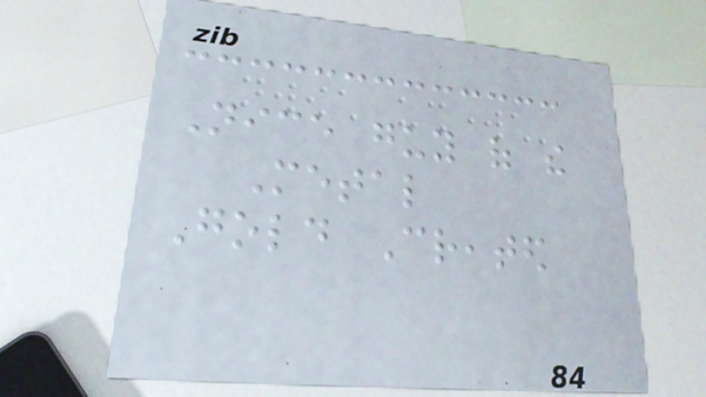Nice guy of the
Metal
Gold Created
